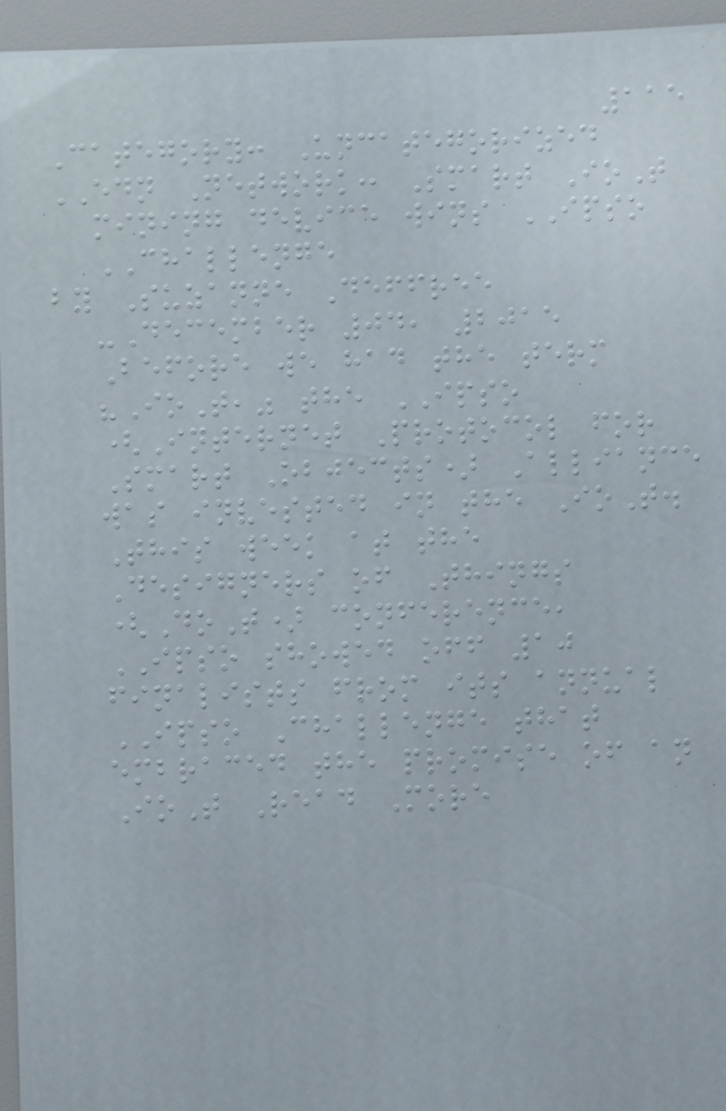115
Category: Uncategorized
EDN Network: Smart IoT
mining device wins IPSO
CHALLENGE
by Suzanne Deffree
-December 04, 2015
Before we had the term
"IoT," the IPSO
(Internet Protocol for
Smart Objects) Alliance
was invested in the IoT.
This week at the
Designers of Things
(DoT) conference,
IPSO showed off 10
finalists from its annual
IPSO Challenge that
embraced the promise of an
IoT Read More
